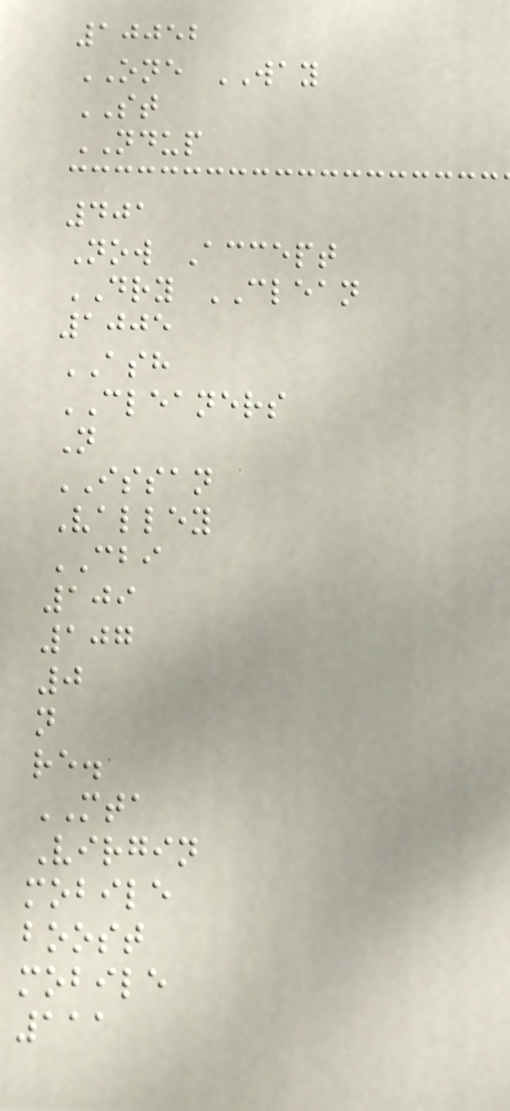10052
ONE WAY
ST
NDUP
401
Now Accept
DRY CLEAN
1005
ASH
CLEANERS
N
ISSAN
Valley
CBI
109
107
0
n
re.
MTA
Virgin
mobile
boost
mobile
111
